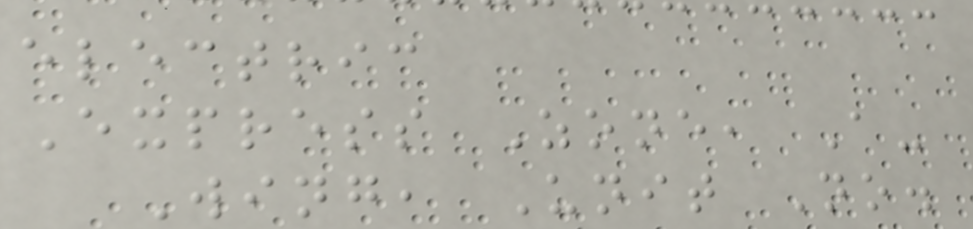electric
Express Zone, A-
Wing, Unit No.
